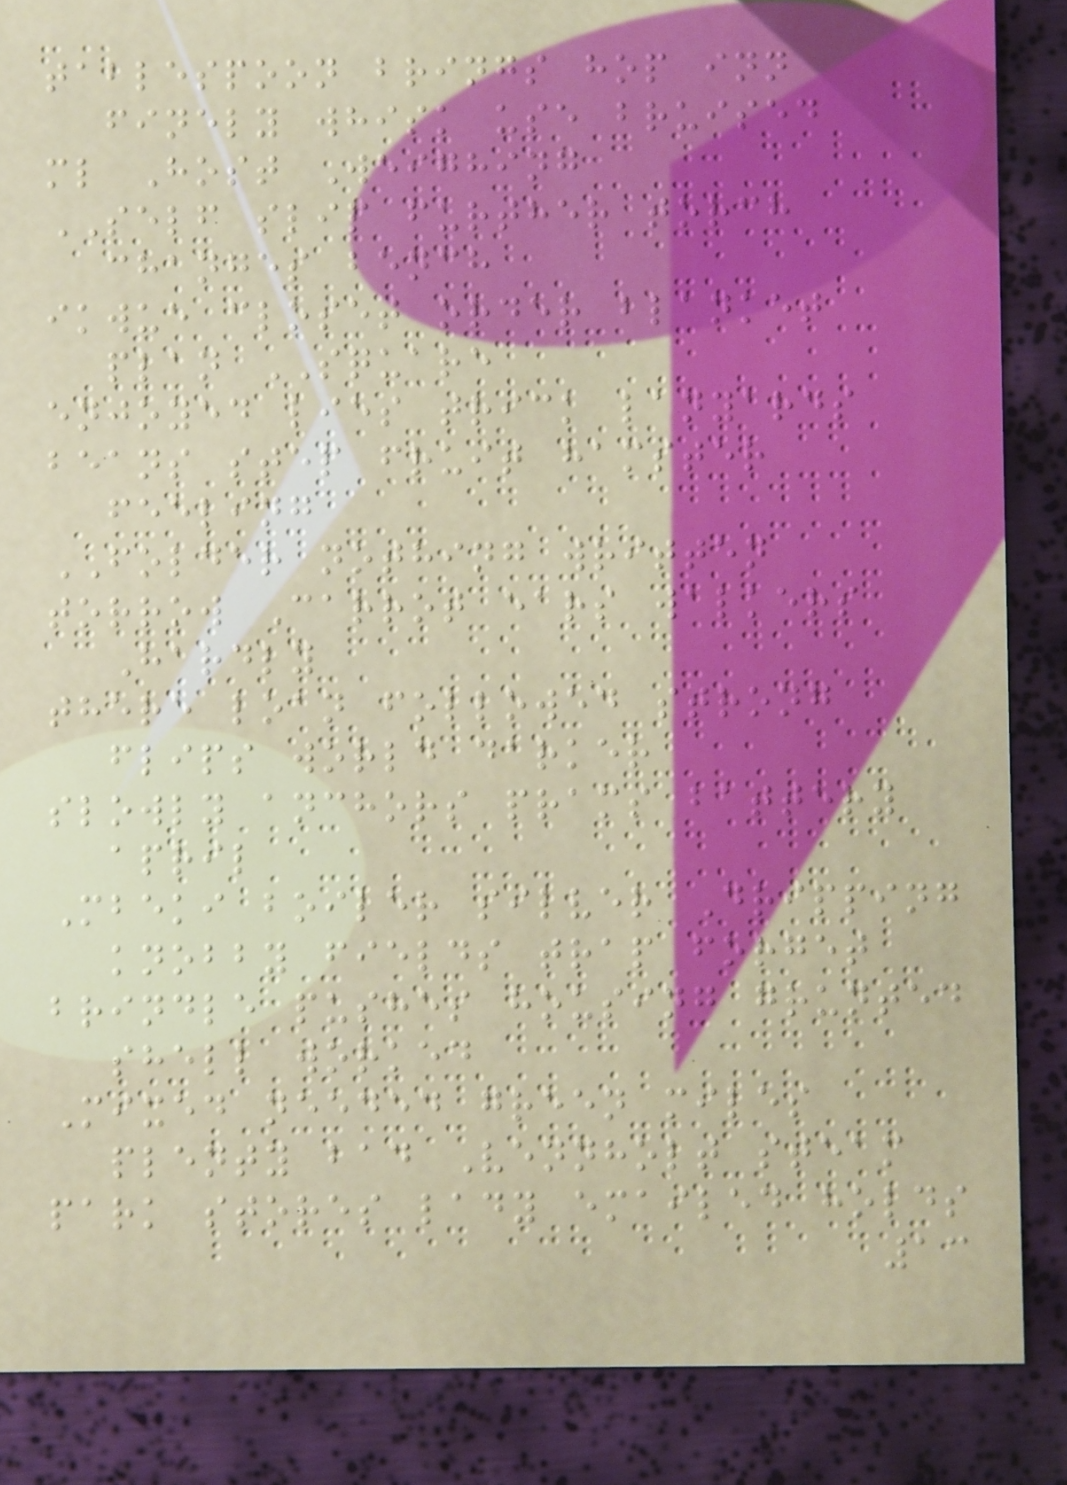tablespoon brings hop inn
finely whisk use bruised
ml Host Weighing
SELF slip further torch
changes bench
ikwue closet order blanket
plan SQUARE
enjoyed lies trick lanyards
beans step fruit hamster
feeling
FOLDER nothing written
torrow Carrot ears walkers
Hardly
there loan followed strong
flips world darker
slowly anchors prams battery
april
Mbeki boiler silver Dripping
knobby fields trap forget
brindle pushes housing grunted
shell worked
Mixed needed green miles
plenty bad Vennholt steam
park stores lady emailed holds
13
